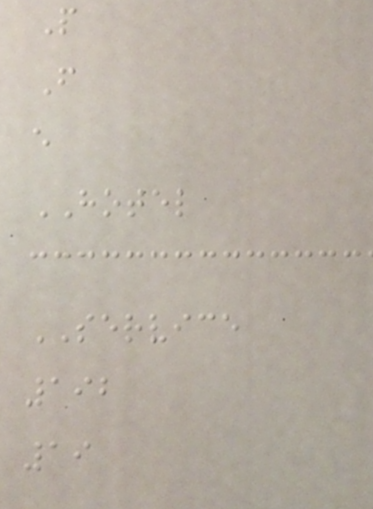P
F
e
HOTEL
SERVICE
192
19
